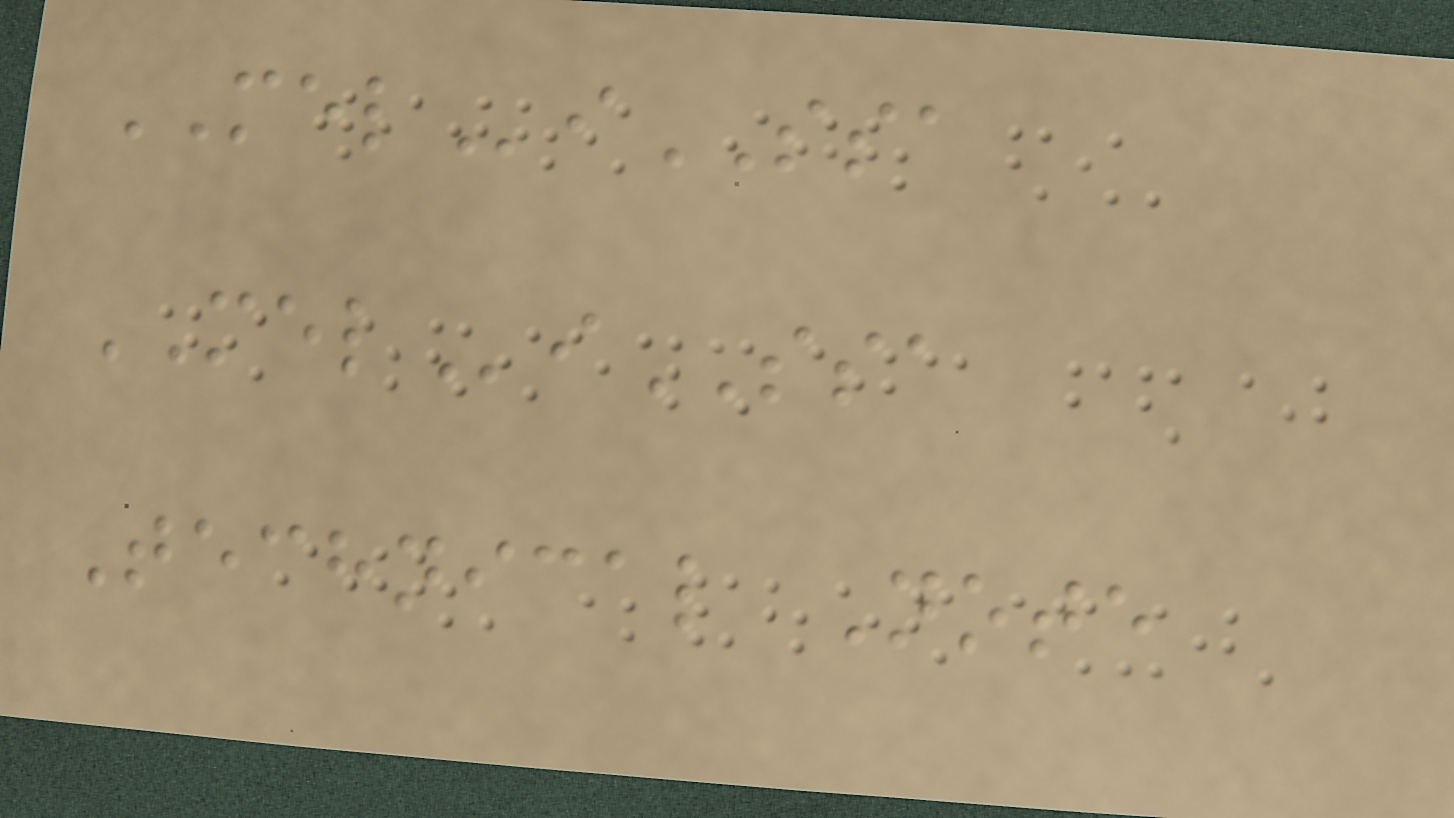MELiSSA
MELiSSA
Technical Note
